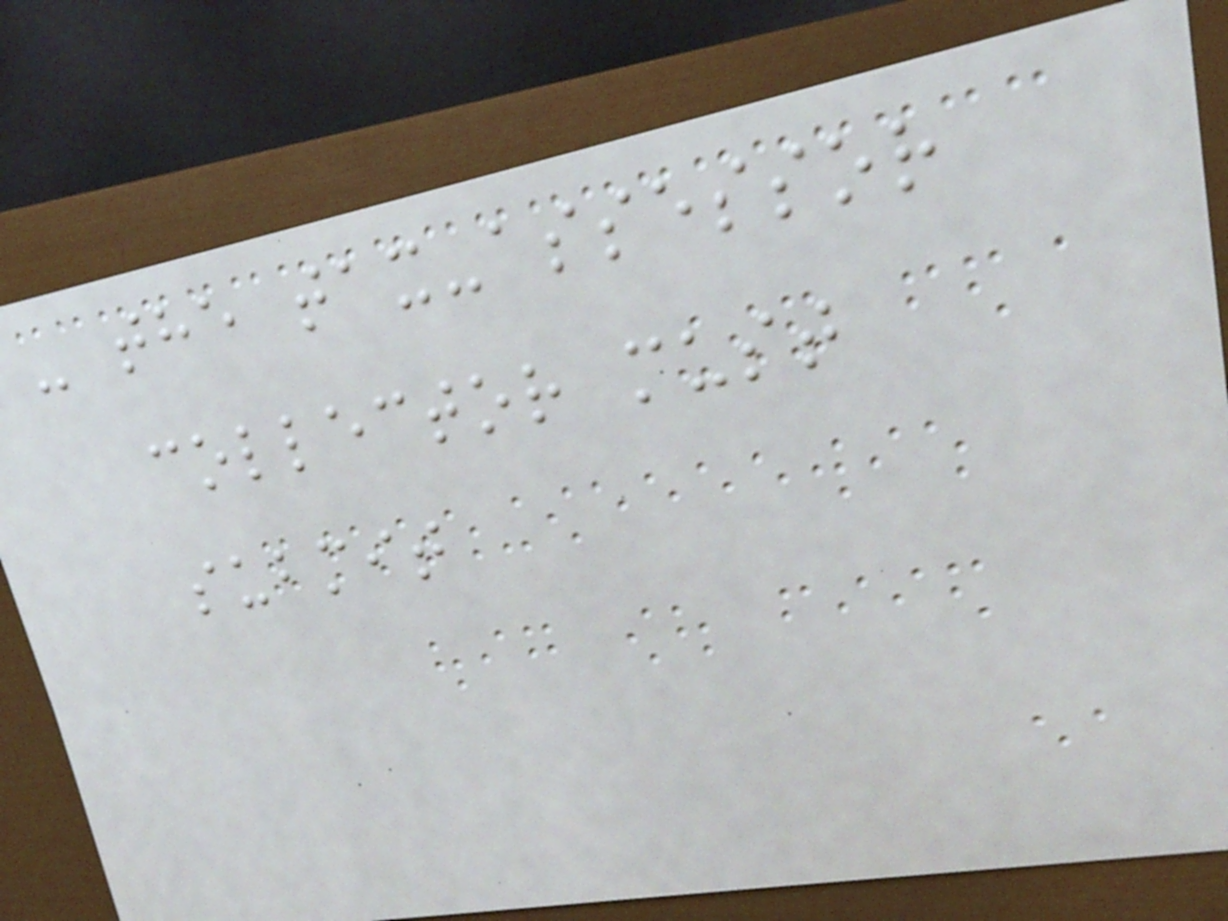- the tax-assessor
collector must
submit
